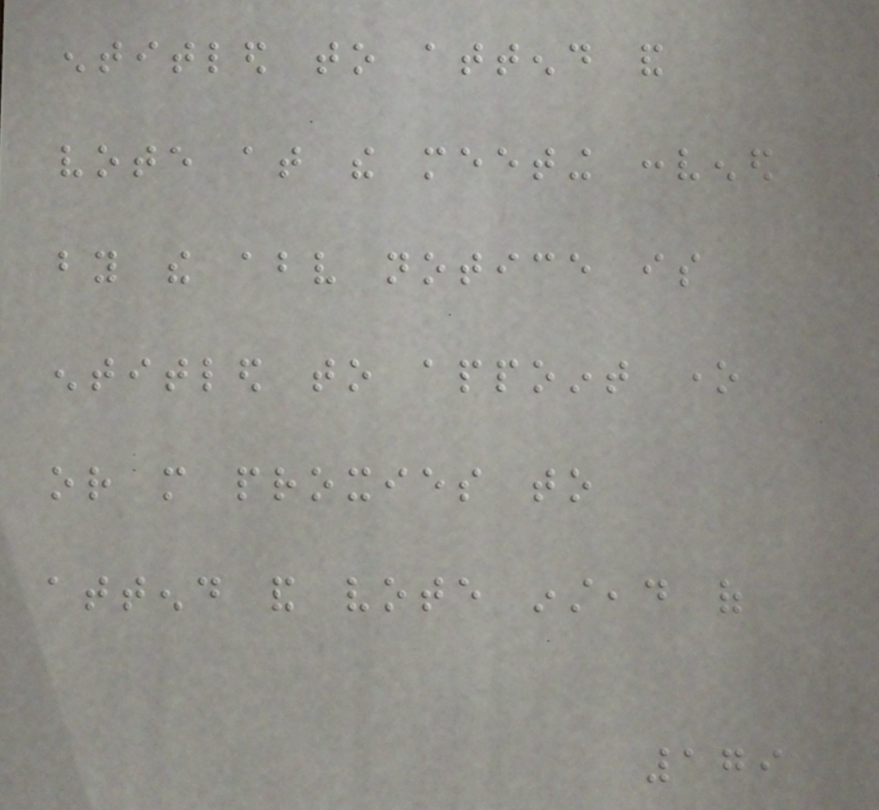entitled to attend and
vote at the meeting convened
by the above notice is
entitled to appoint one
or more proxies to
attend and vote instead of
179
